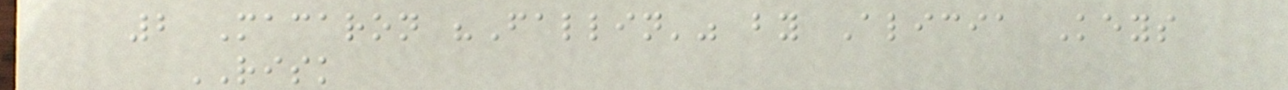2 Macaron "Fallin'" by Alicia Keys
RISK
